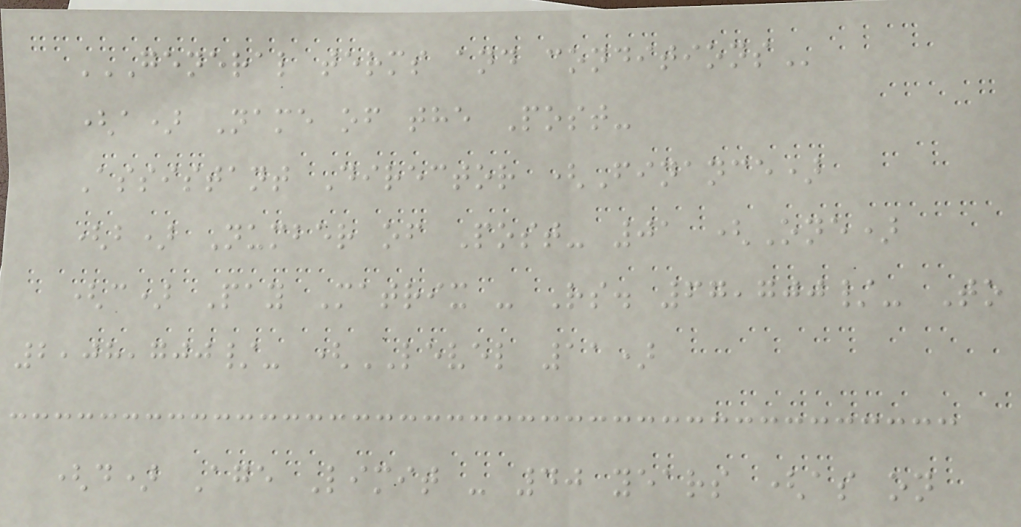GENERAL TERMS AND CONDITIONS
(a) Name of the Post-
Assistant Director (Finance)
(b) Number of Post- 01 (One)
(c) Pay Matrix - Rs. 67,700/- To
2,08,700/- (LEVEL 11)
(d) Age Limit - 40 years (as on
